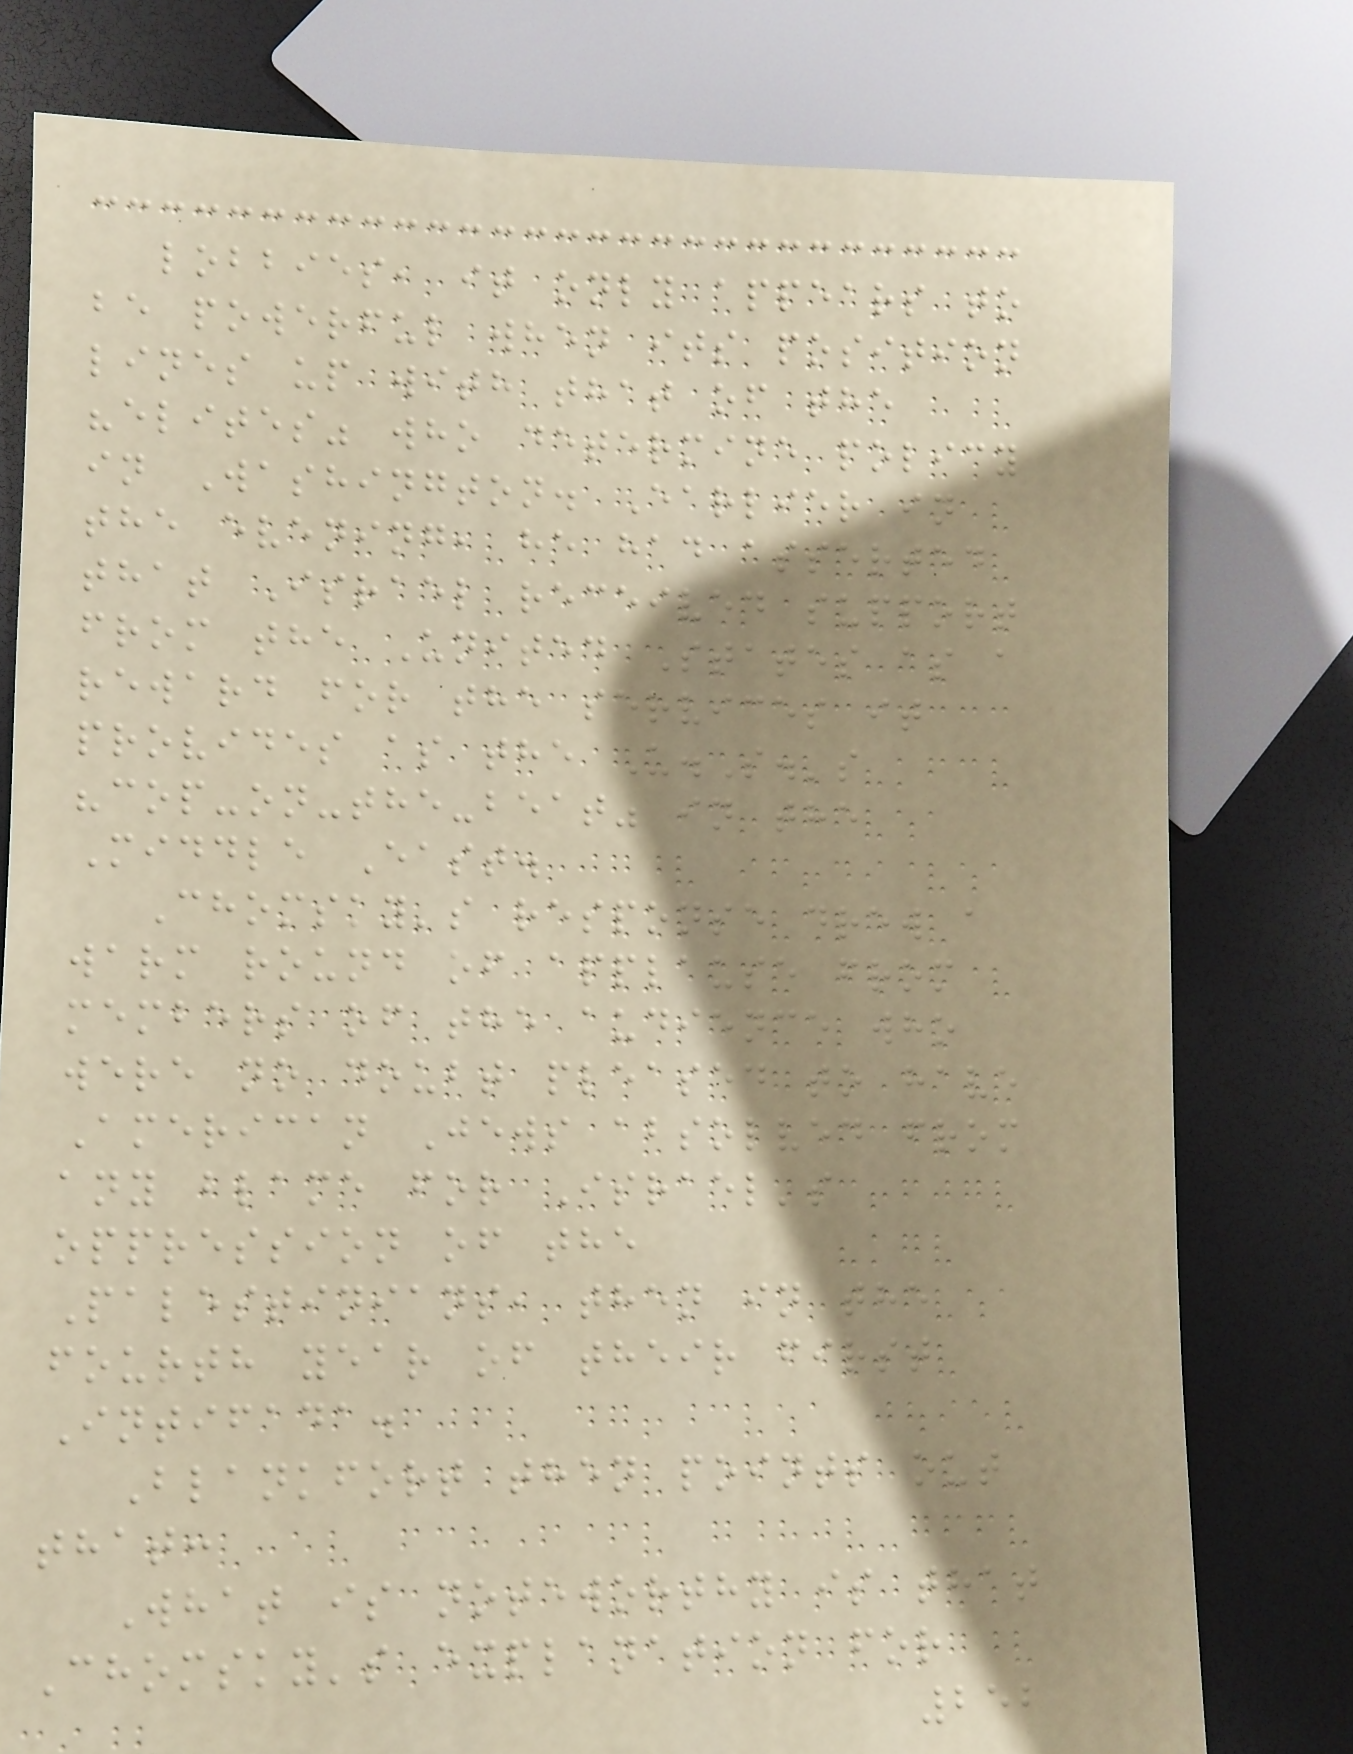lobbies, it only appears to
be powerful when its position
lines up with that of the
"elites" who determine policy
in Washington. Earlier in
the evening, he had asserted
that Israel received support
from the United States as a
reward for the services it
provides as the U.S.'s
"cop-on-the-beat" in the
Middle East.
Chomsky's response drew a
warm round of applause from
members of the audience who
were no doubt pleased to have
American Jews absolved from
any blame for Israel's
oppression of the
Palestinians, then in the
fourth year of their first
Intifada.
Blankfort then points out
that:
What is noteworthy is that
Chomsky's explanation for
252
